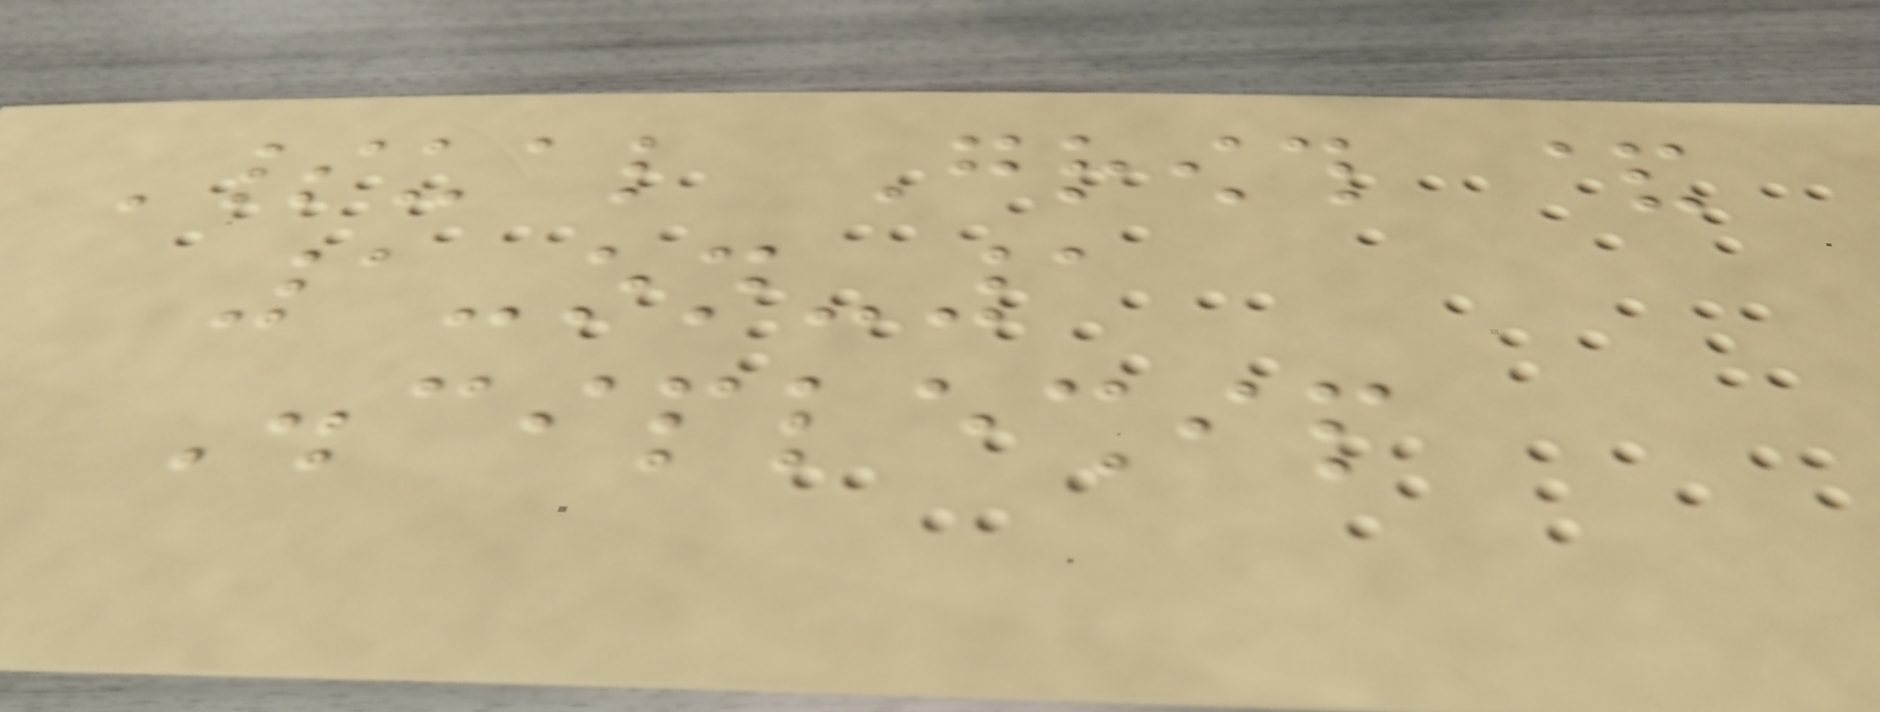Spiritual Growth &
1-on-1
Discipleship
